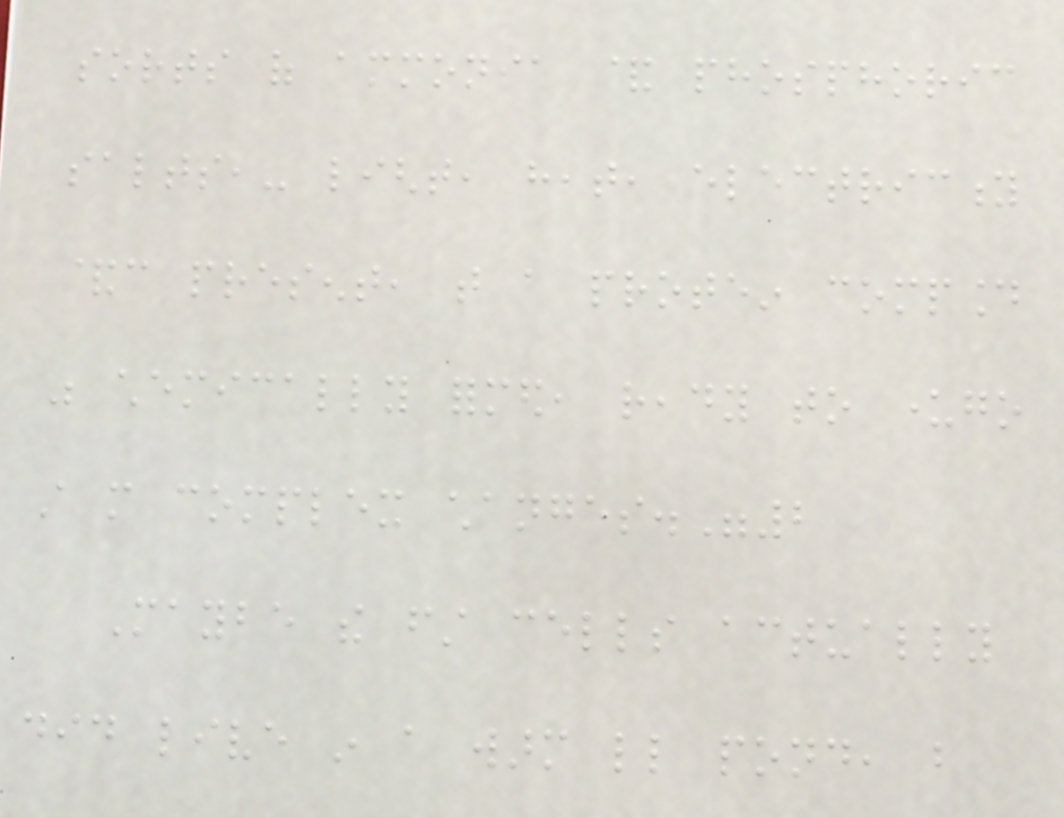sorts of ammonia & phosphoric
salts,- light, heat, electricity
&c present, that a protein compound
was chemically formed, ready to undergo
still more complex changes."2
Maybe the first cells actually
did live in a warm little pond, but
